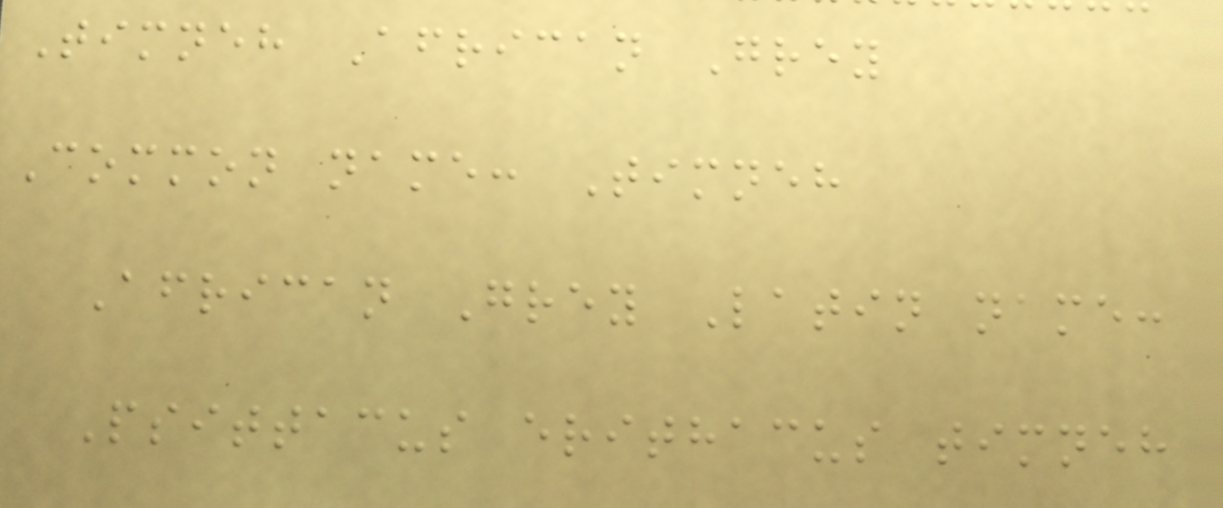Timneh African Grey
Common name: Timneh
African Grey Latin name:
Psittacus erithacus timneh
